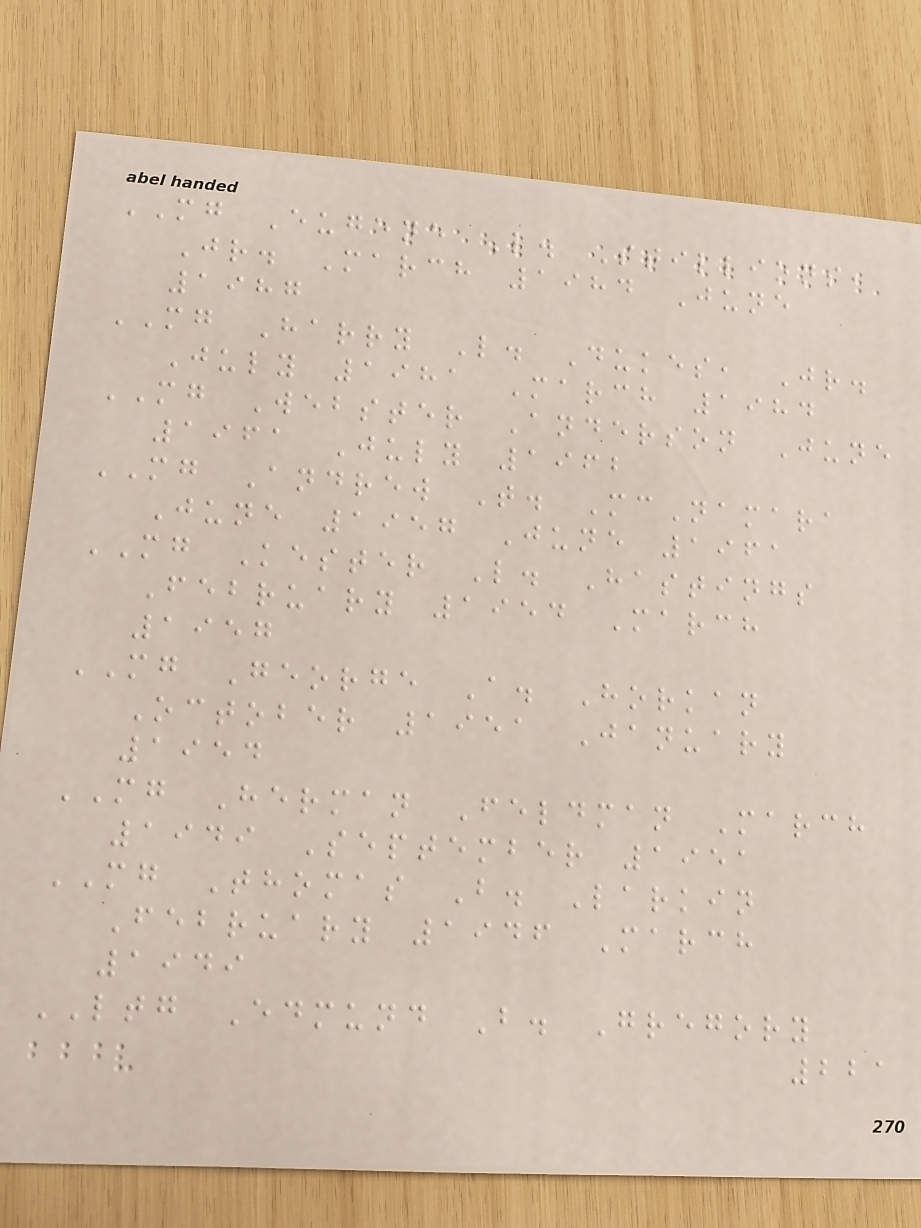MG Eugene L. Stillions,
Jr. March 1984 June
1987
MG Harry L. Dukes, Jr.
July 1981 March 1984
MG Webster Anderson June
1961 July 1962
MG Andrew T. McNamara
June 1957 June 1961
MG Kester L. Hastings
February 1954 March
1957
MG George A. Horkan
October 1951 January
1954
MG Herman Feldman March
1949 September 1951
MG Thomas B. Larkin
February 1946 March
1949
LTG Edmund B. Gregory
221
